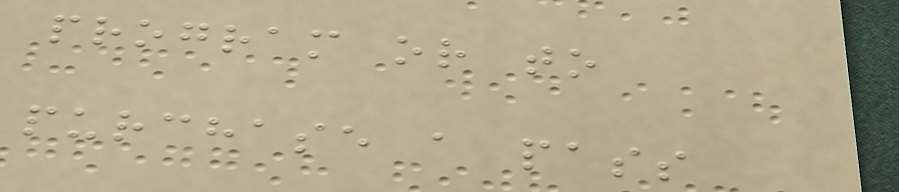program or to
purchase a pass
